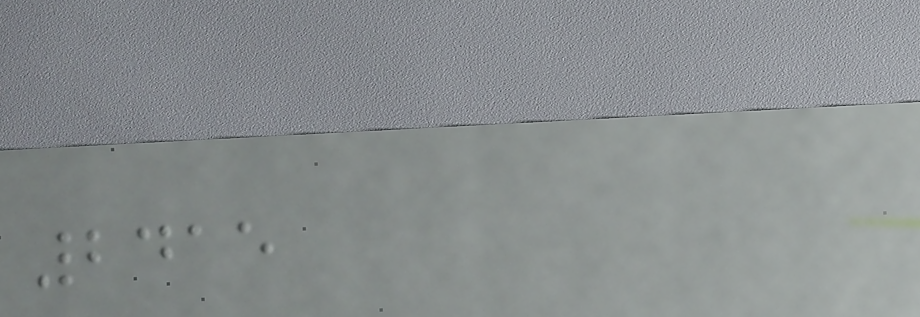2415
